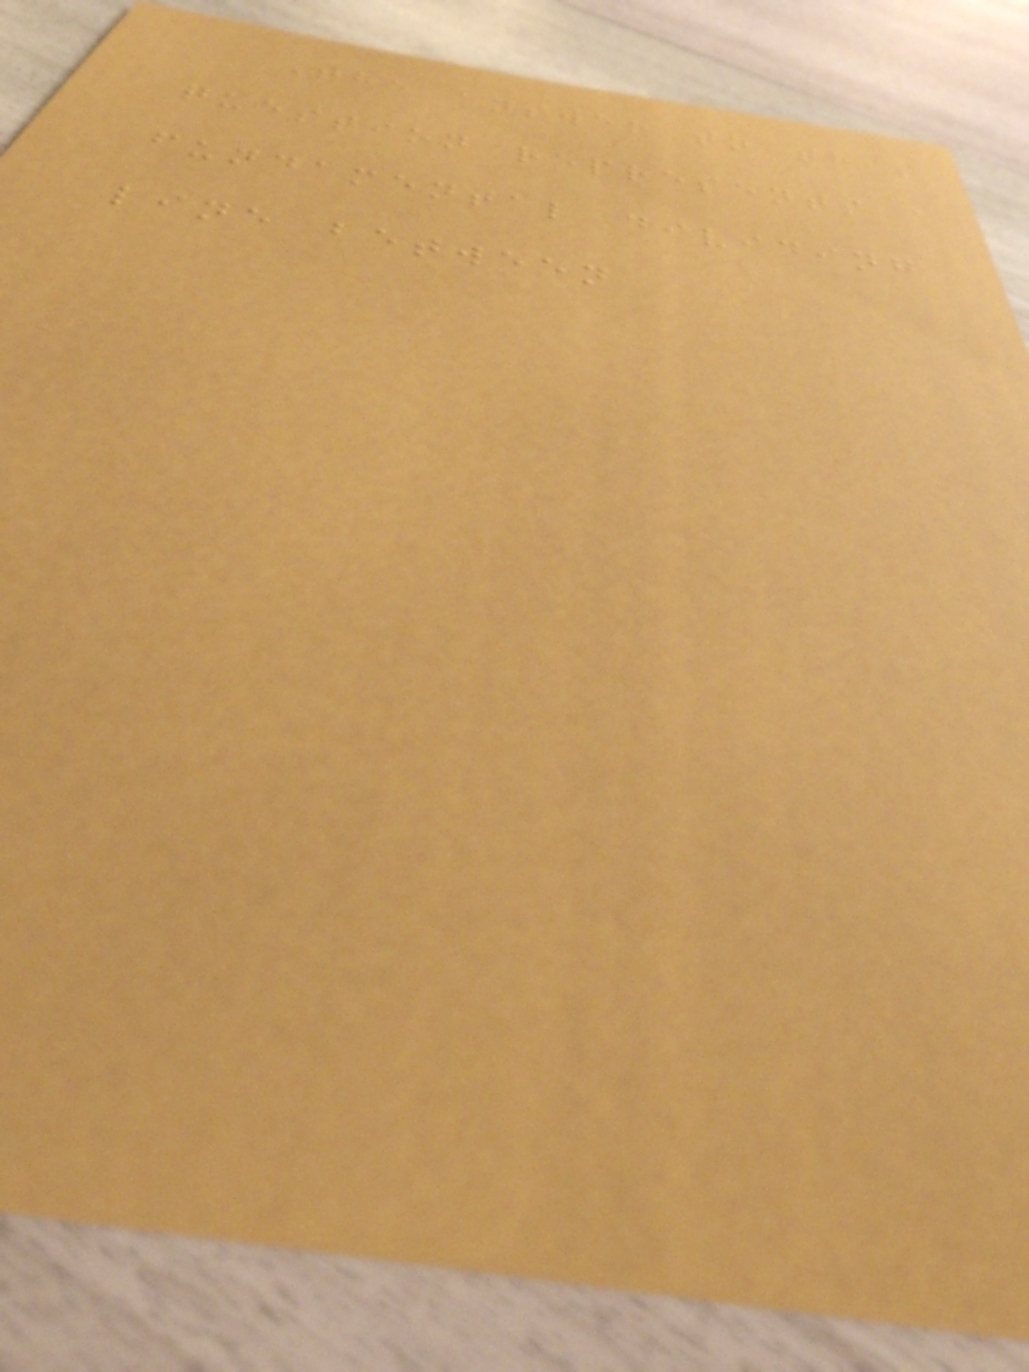The answer to this
question represents a
fundamental dividing
line between
